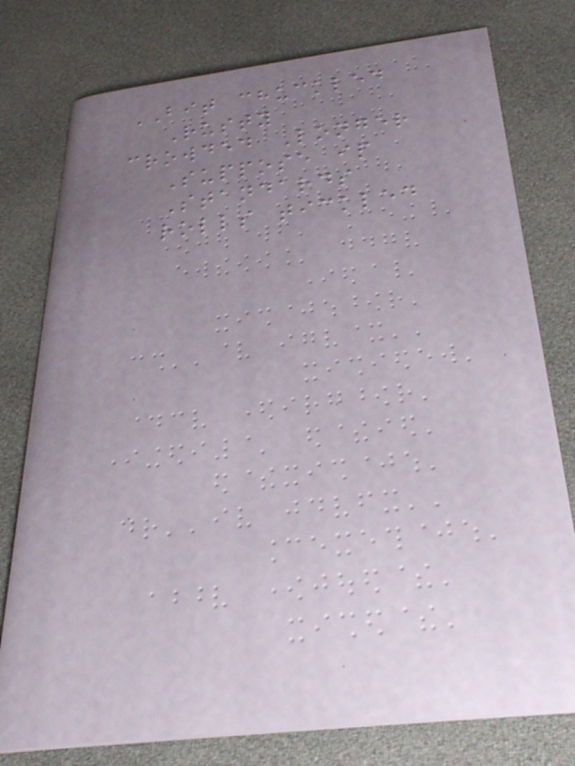BIT chuckled
Rusty
crowded Longer
Suppose ip
Standards
rolls tickled
